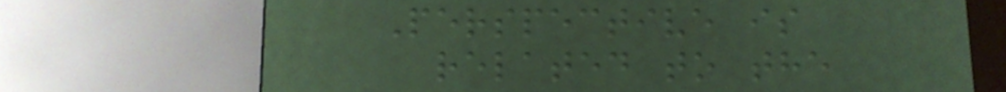Perspective is
related to the
